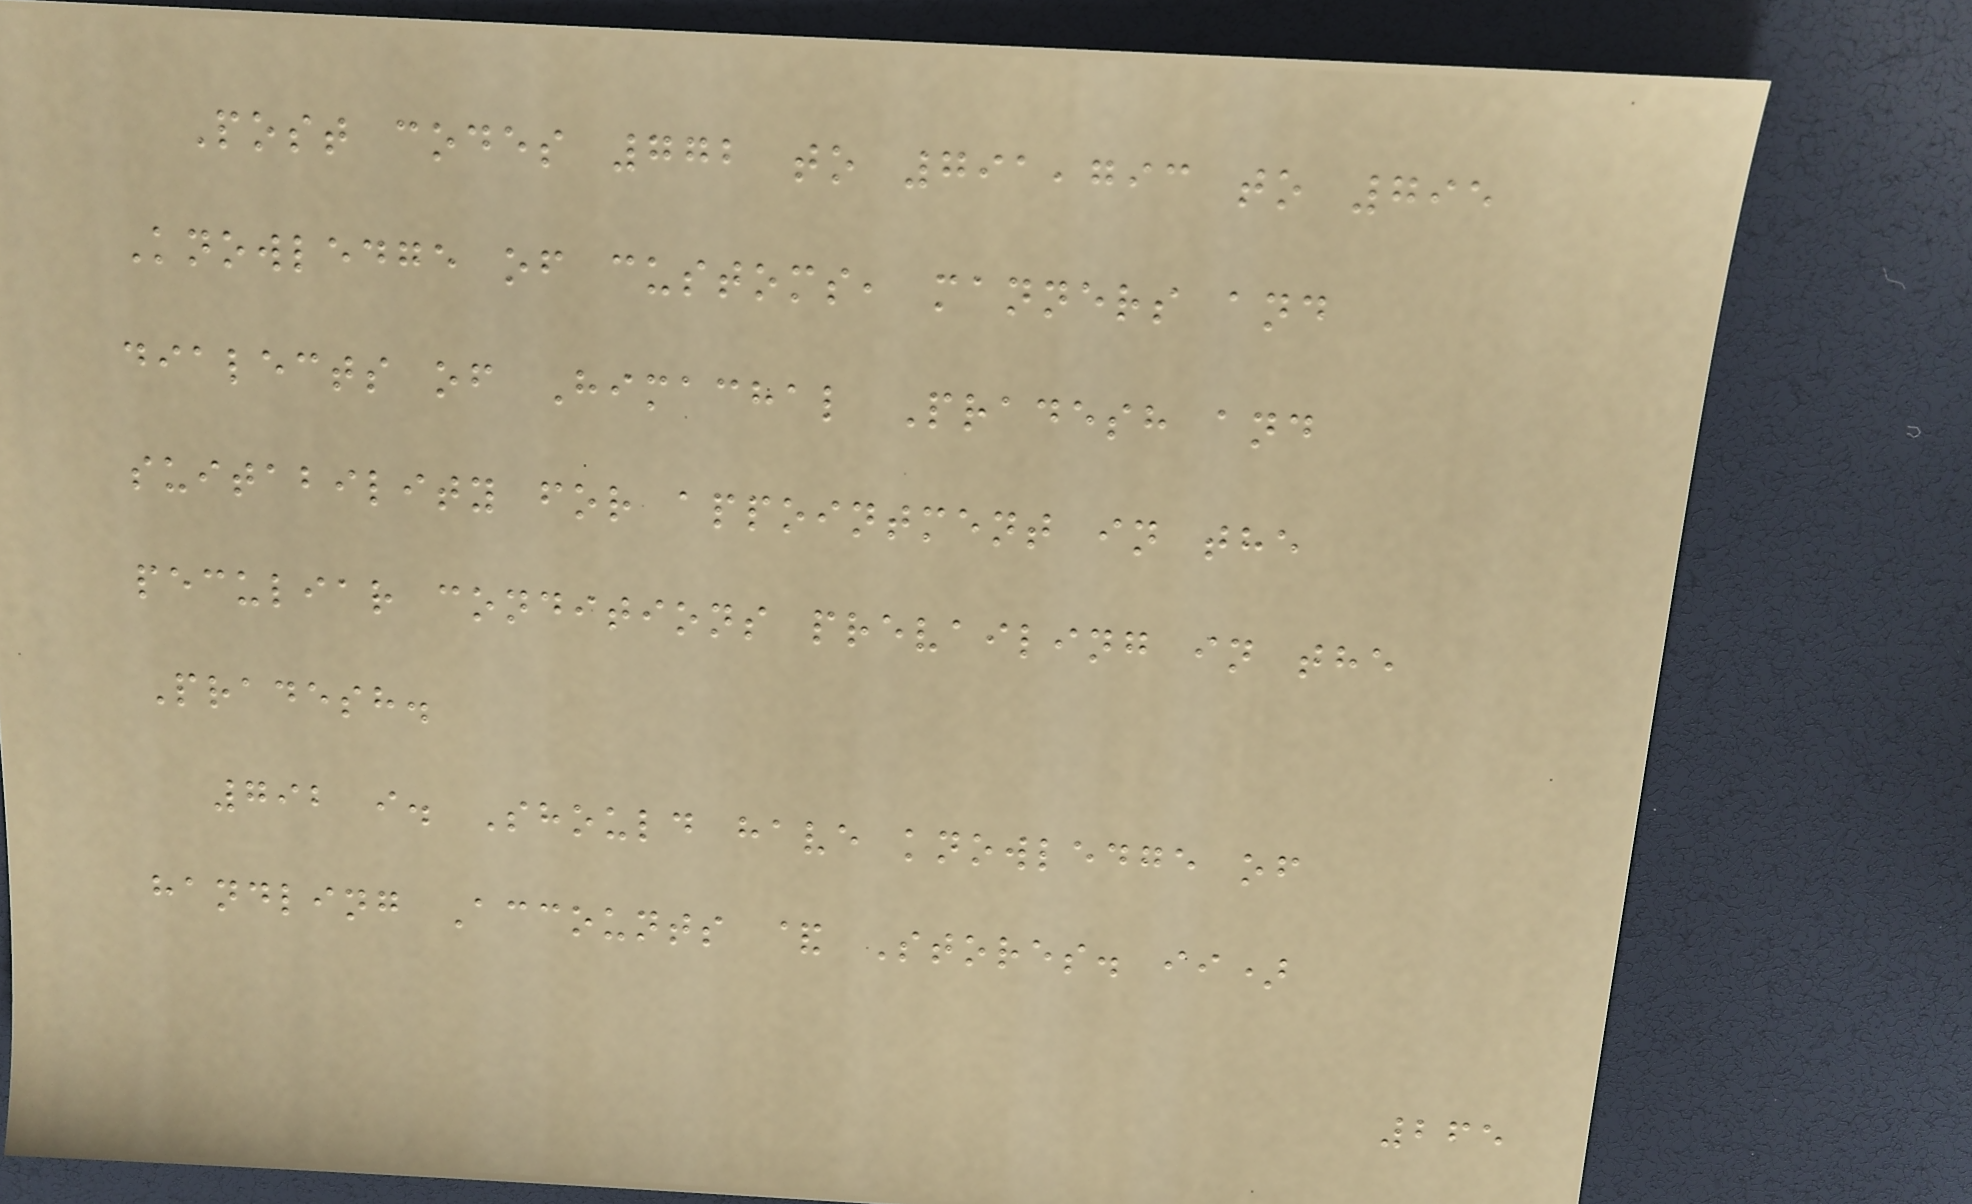Post codes 772 to 791,793 to 795
Knowledge of customs, manners and
dialects of Himachal Pradesh and
suitability for appointment in the
peculiar conditions prevailing in the
Pradesh.
792 i. Should have knowledge of
handling Accounts & Stores. ii)
265
